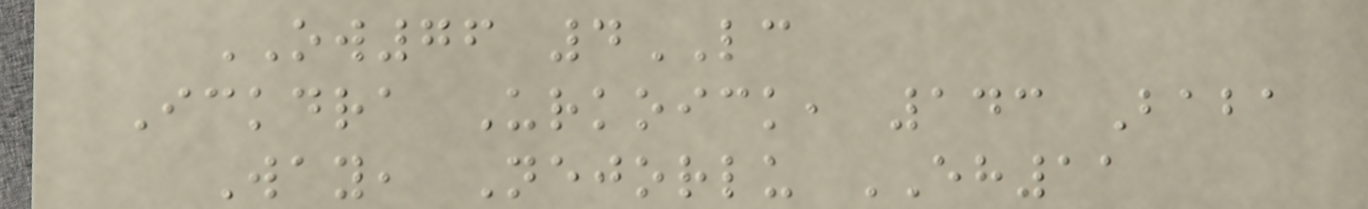OW76 4LC
Ickdra Urkoick, 143 Baba
Way, Nejorlu EH11
